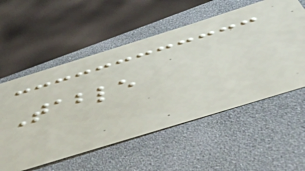Table
